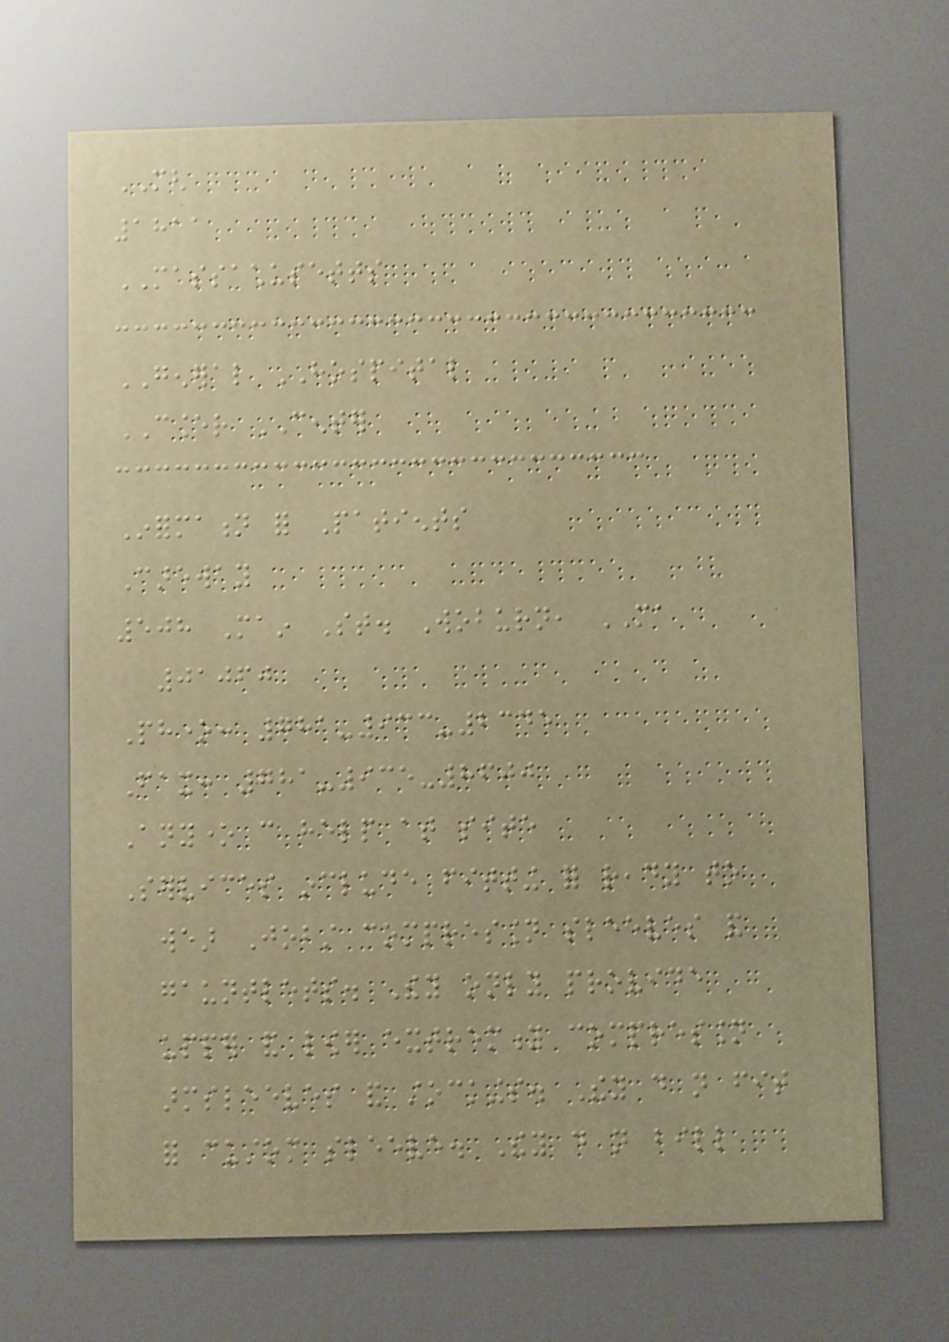MGH
1811
MASSACHUSETTS
GENERAL HOSPITAL
CANCER CENTER
Information for Patients
Careway
508 Main St. Woburn, MA
01060
Phone: 781-933-2345
Fax: 781-935-8600
Anyone can help at site
Services include fitting for ready to
wear Jobst compression sleeves and
gauntlets. They only provide
upper and lower extremity compression
armsleeves and stockings. They do not fit
for custom sleeve. They do not bill
